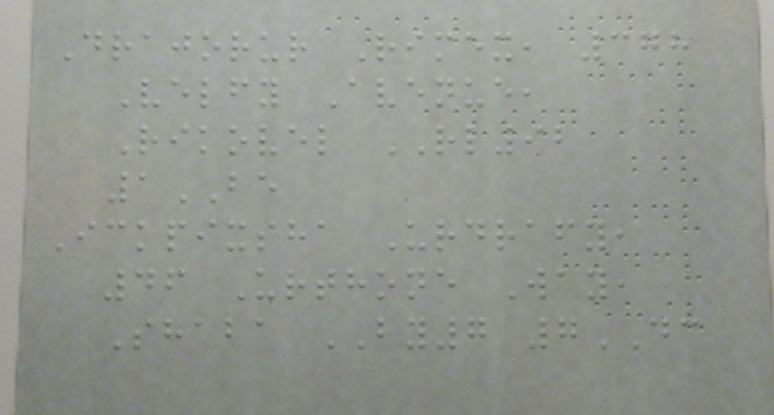Drajorur Rimex, 378
Velfy Avenue,
Rikovel RL92
1BE
Ickpixsha Urdrafy,
46 Urthone Way,
Shaba BY7 7DC
